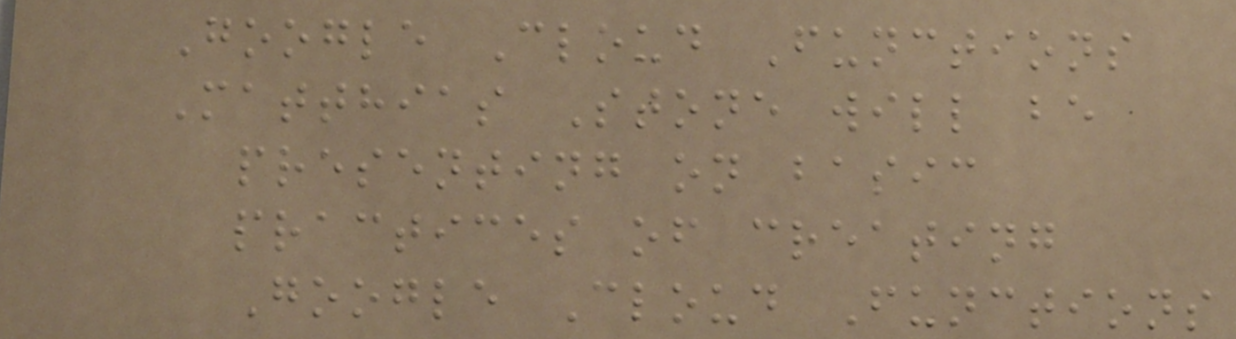Google Cloud Functions
Matthias Stone will be
presenting on basic
practices of creating
Google Cloud Functions
